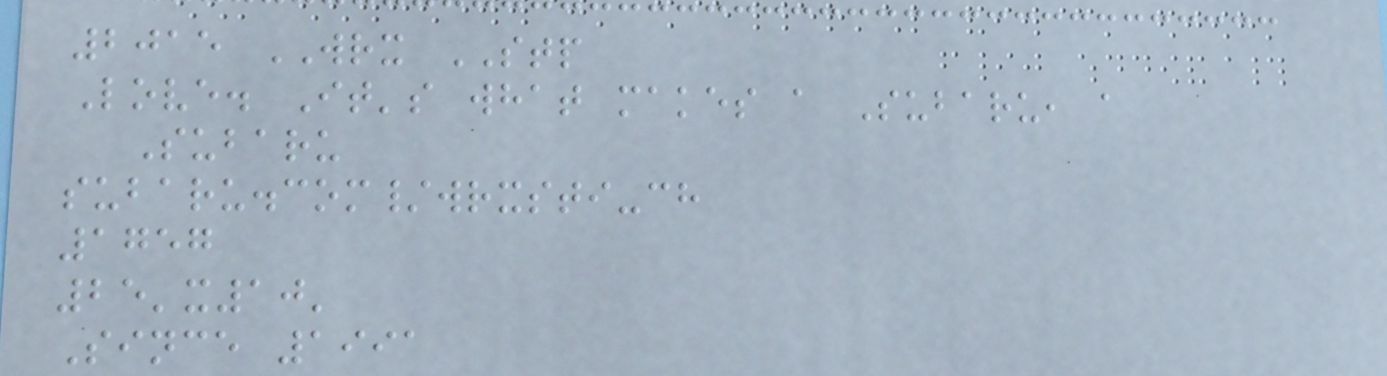2015 WRX STP
Love. It's what makes a Subaru, a
Subaru
subaru.com/wrxsti-ch
1757
25'x10'
Since 1991
